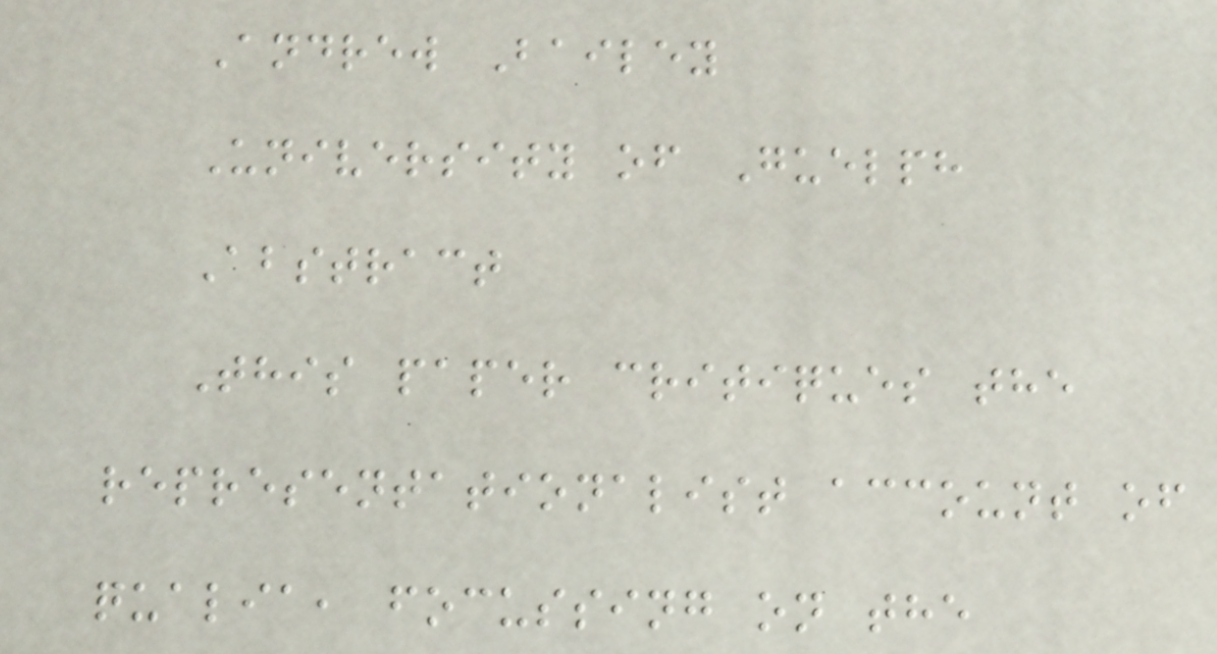Andrew Bailey
University of Guelph
Abstract
This paper critiques the
representationalist account of
qualia, focussing on the
